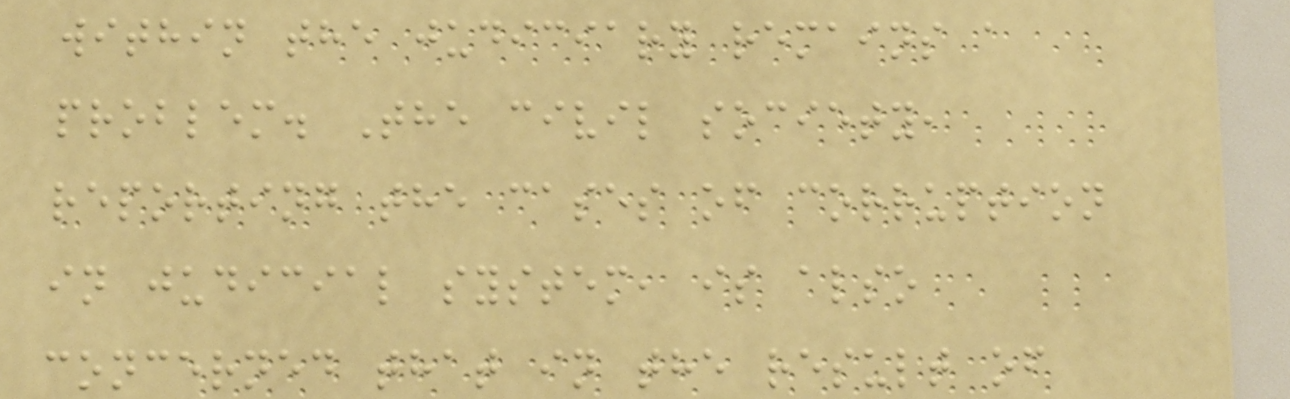within the judiciary remains a
problem. The civil society,
reporting the cases of corruption
in judicial system, is also
concerned that in the result of
